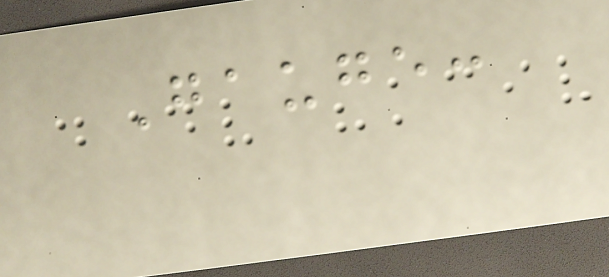Gauge:
